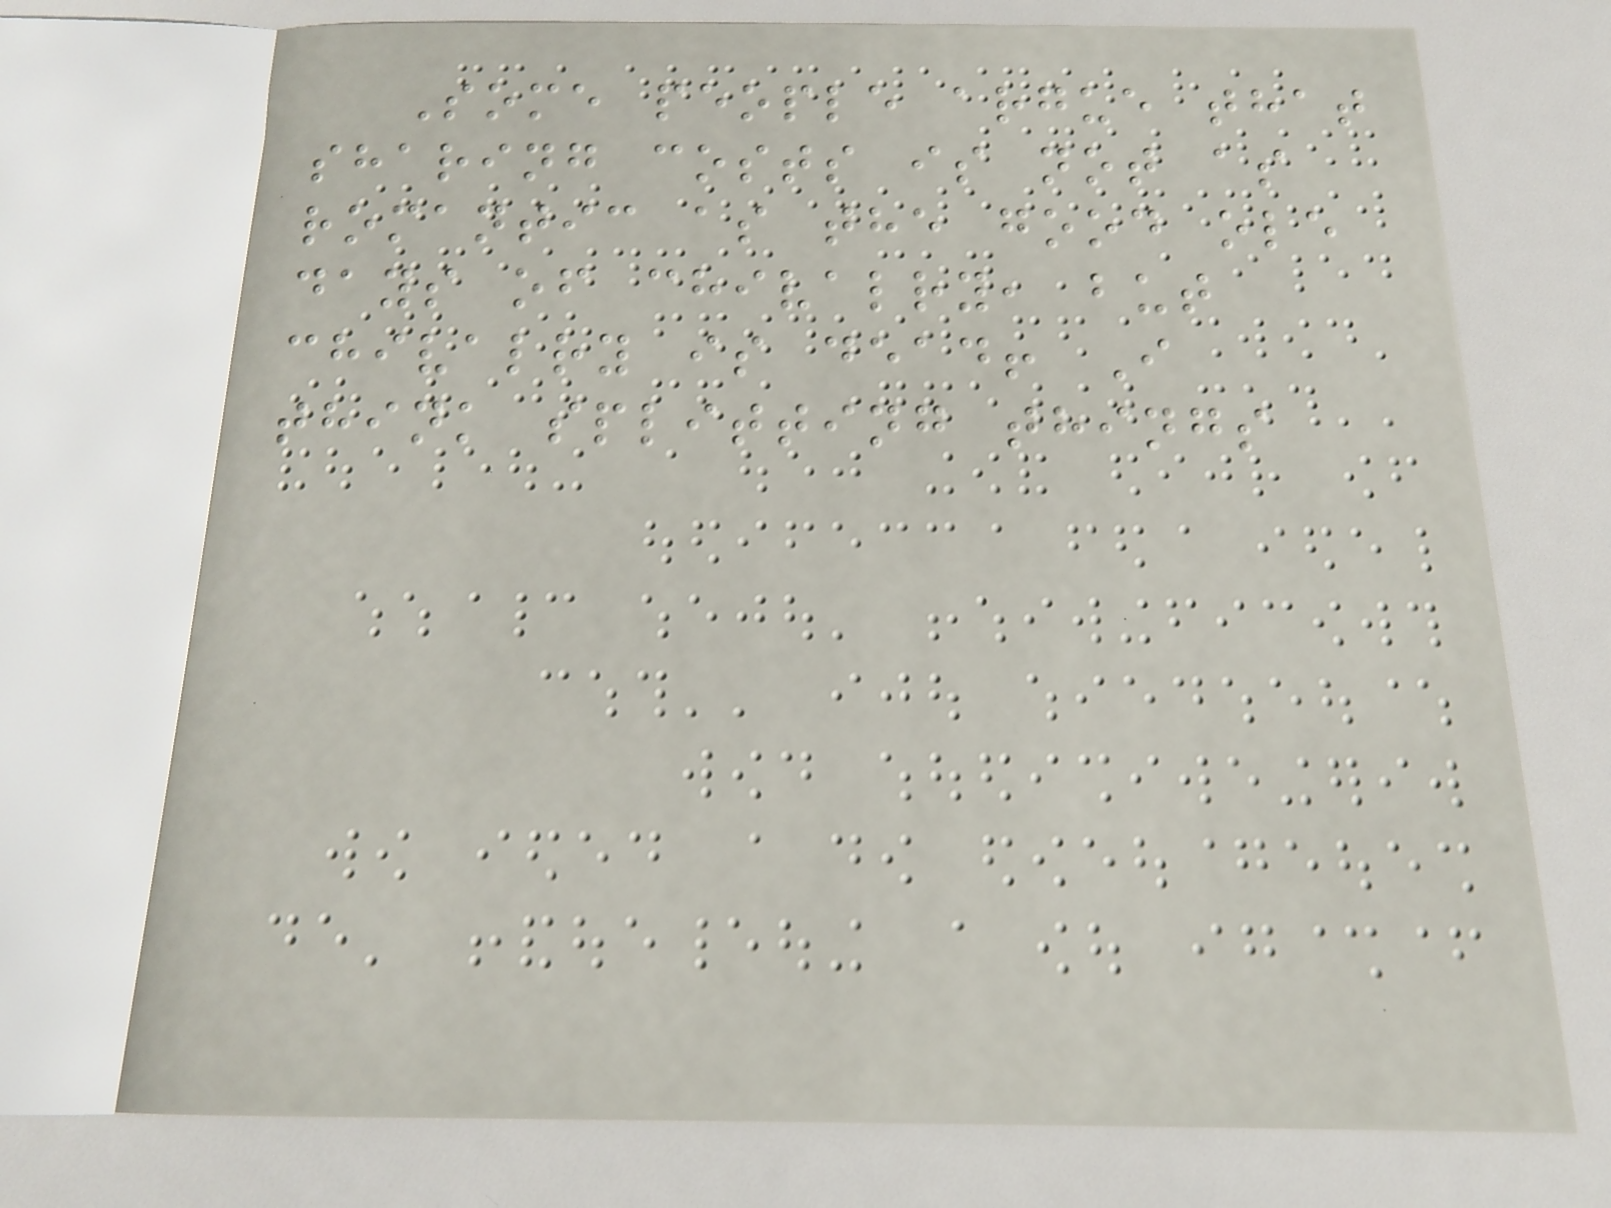Some people argue that
sharing costs is not as
romantic as the good ole
days of chivalry, but
chivalry is dead! I
think splitting things
